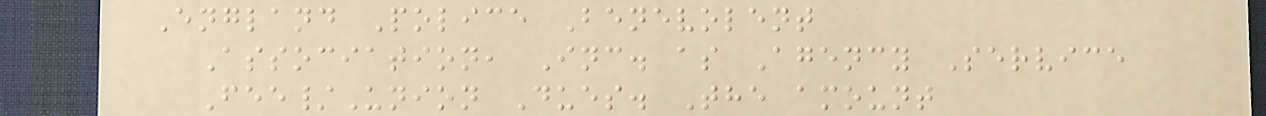England Police Benevolent
Association, Inc. as Agency Service
Fee/Union Dues. The amount
